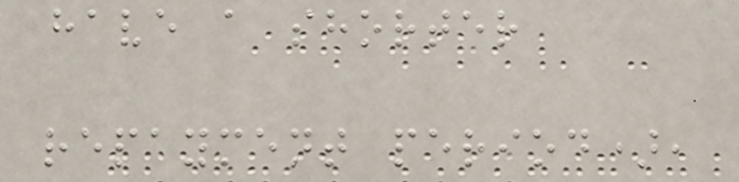have a shorter
repayment period),
